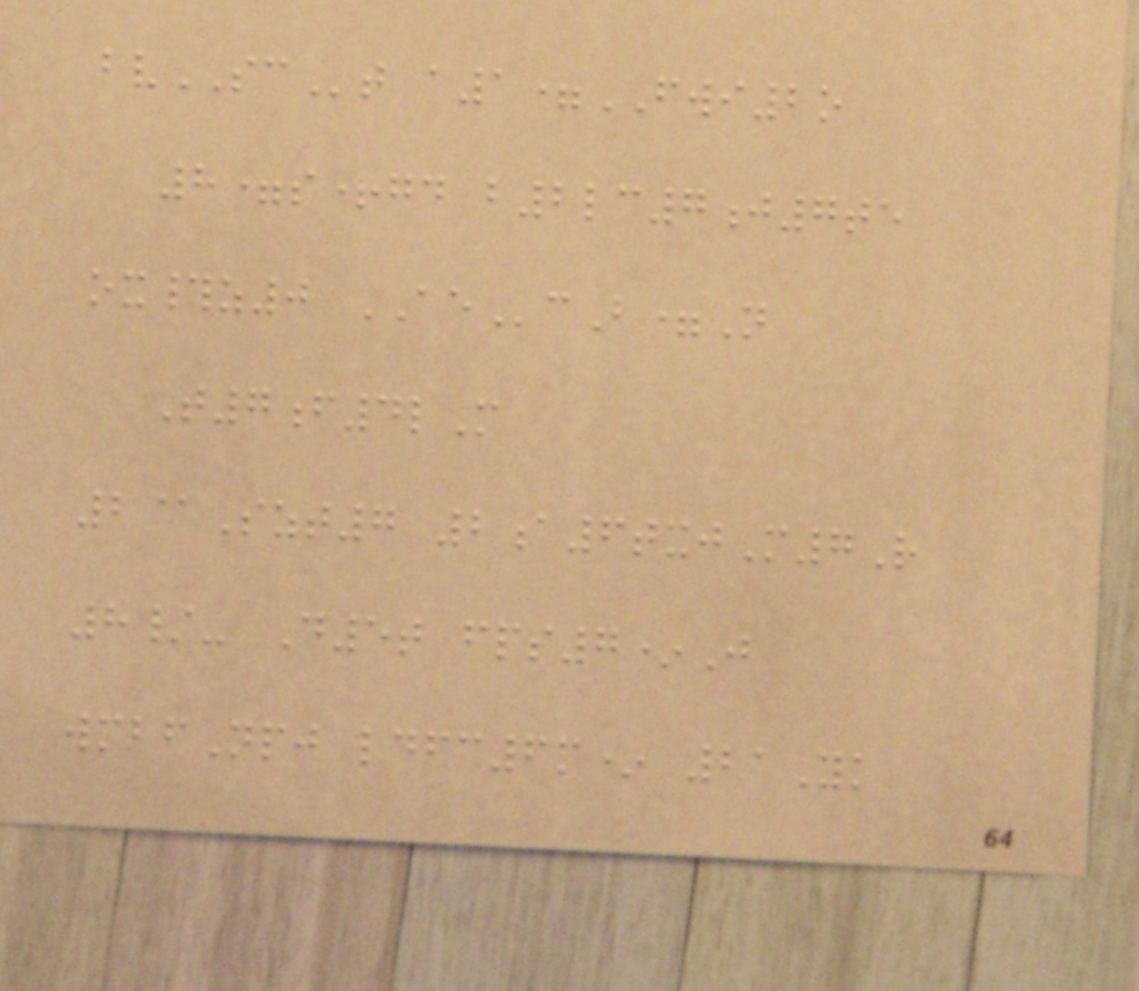bvSCt a1=FWI2o
8=s+gd b2lc7j7te
ox#z0 AEcB=N
T7f4lM
2@Szt7 2a6txjM7R
8/- D5t fps7*J
wmbfNpj ldfc6m* 21Yk
